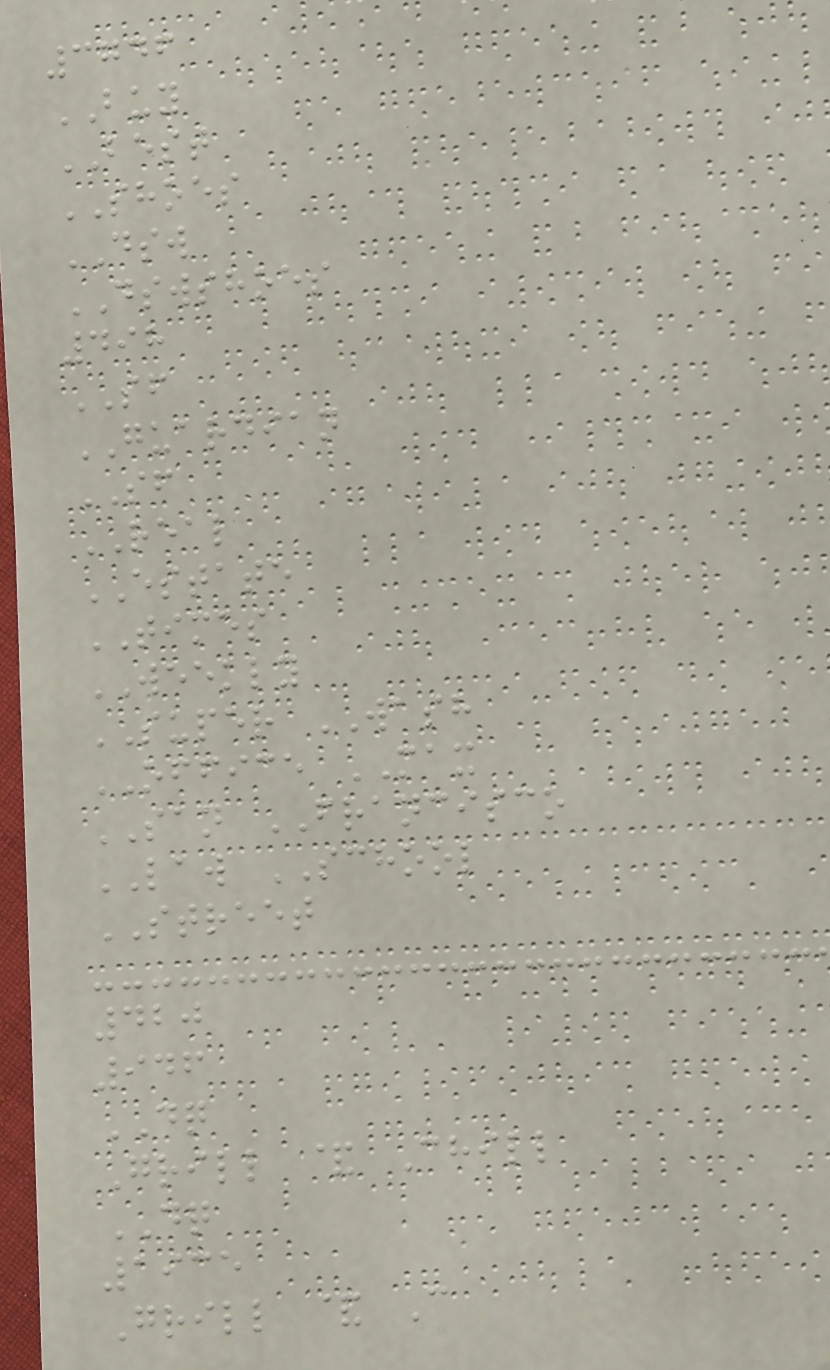3746
BUY
BEST
SHOES
DSW
DSWSHOES
498
SF
GUARDIAN
SF
REAL
ESTATE
TIMES
WEEKLY
SUPER WASH
OFFICE MAX
SAN FRANCISCO
LAW SCHOOL
STREET
420
946
DQ
Grill & Chill
DQ
1935
Grill & C
